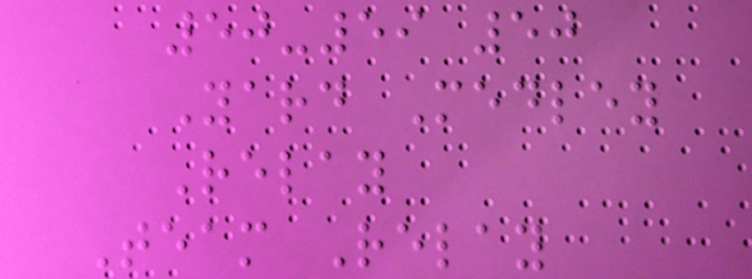50-59 50
Yard Medley
Relay
Team Relay
